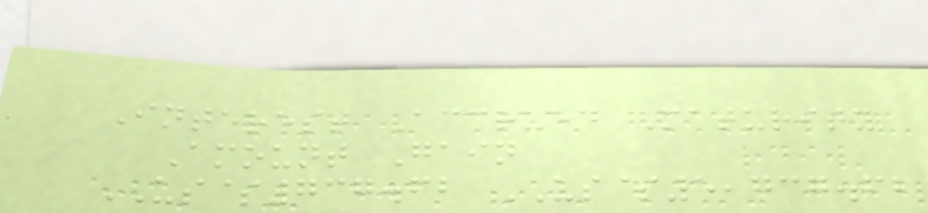Interest Accrued Maturity
Amount Gain
US$737.62 US$5,737.62
